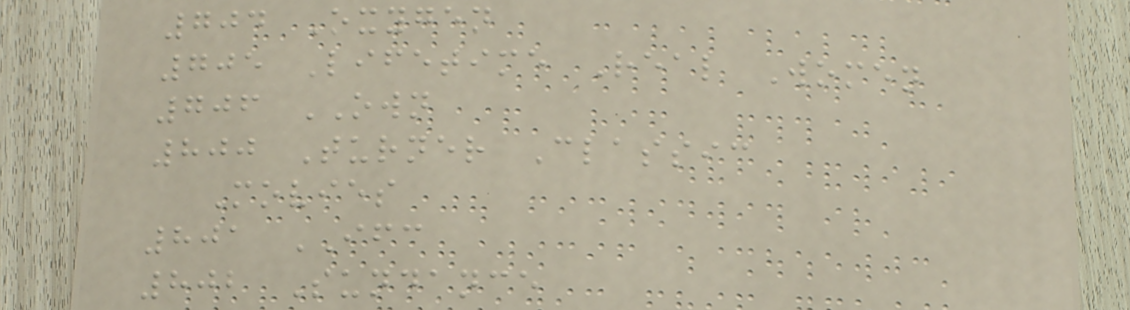704 Oxygen
705 Lifetime Real Women
706 OWN
800 Turner Classic
Movies
801 IFC
802 Sundance
